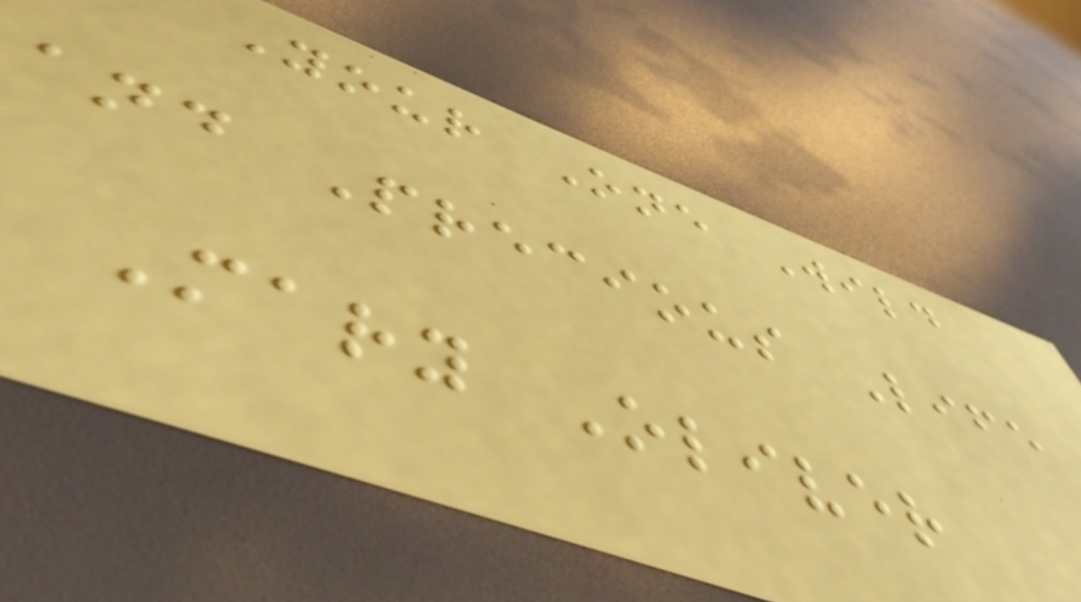Your One Wild
and Precious Life
Mary Oliver
